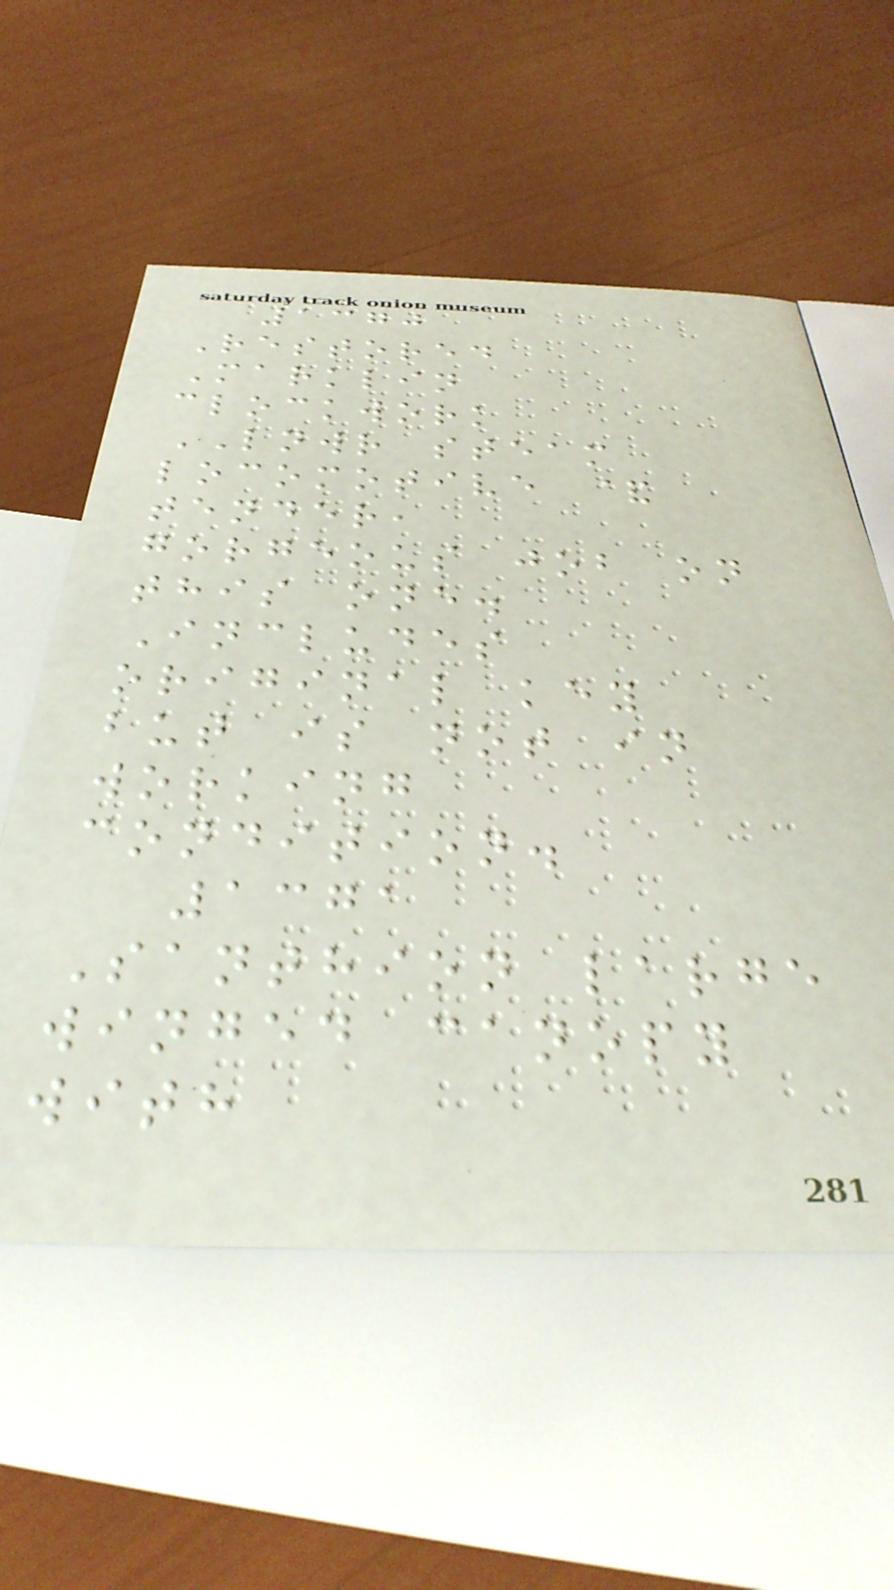1370
Restored
Marklin
clockwork
LNWR steam
locomotive &
tender,
gorgeous job on
this one.
Includes
original key
but is not in
working
condition.
1371
Santhion large
winged canopy
with
